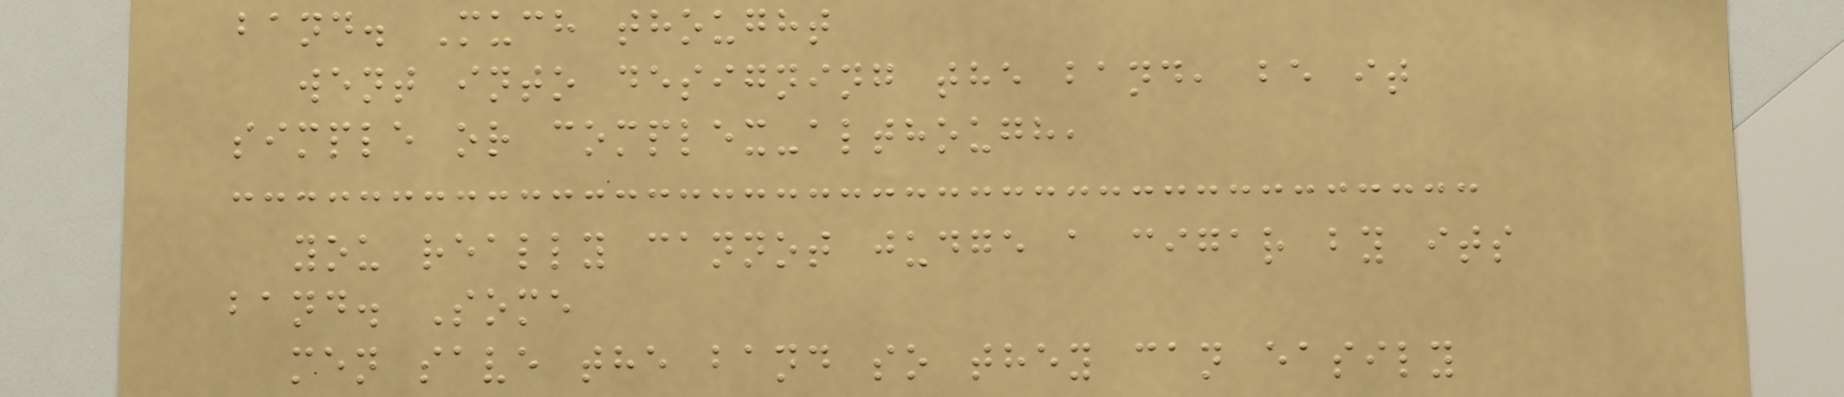band. Much thought
went into designing the band, be it
simple or complex-although,
you really cannot judge a cigar by its
band. Some
men save the band so they can easily
